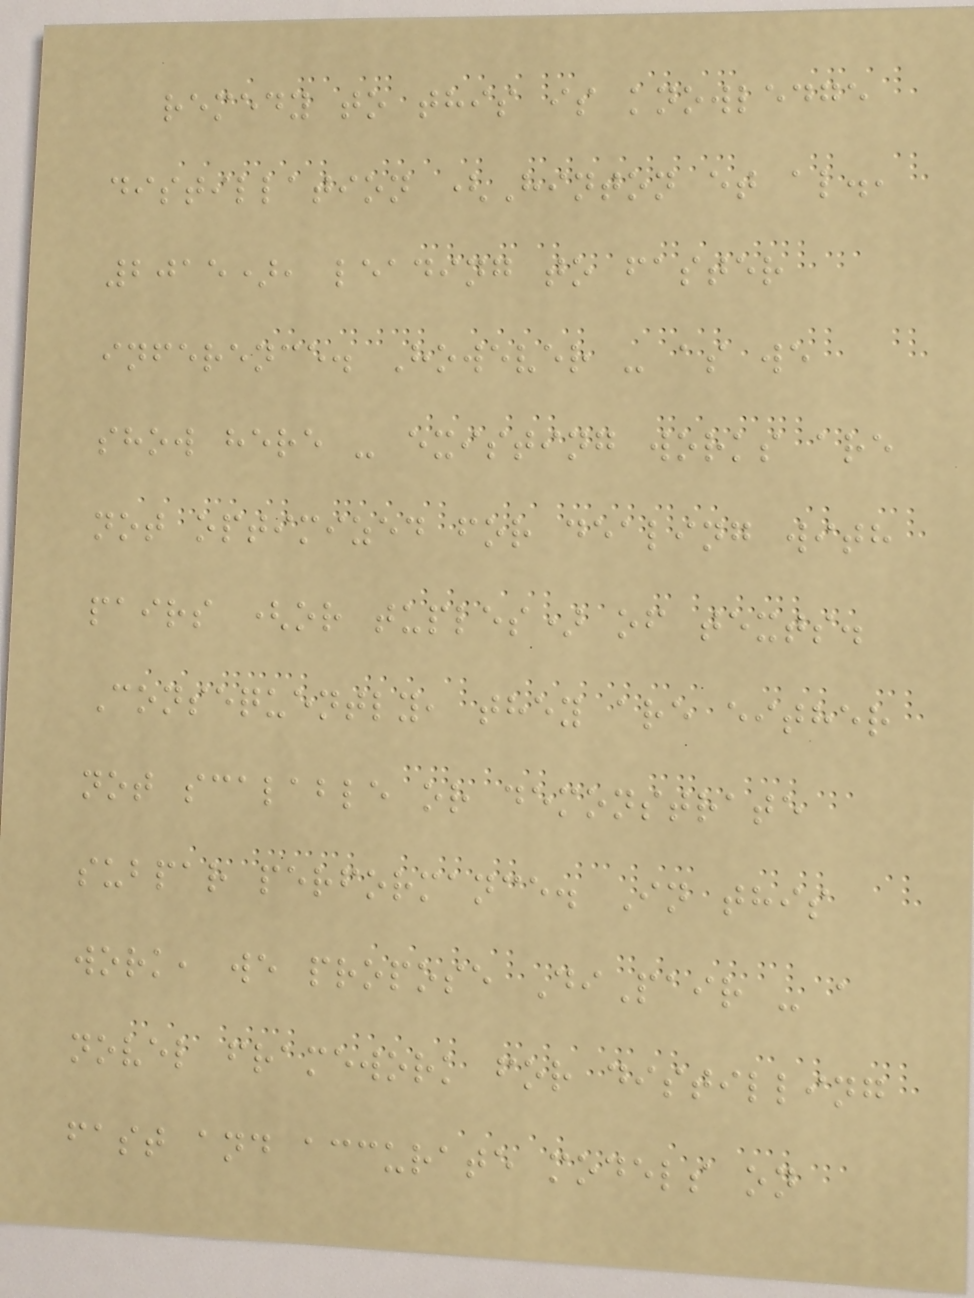remedy to this is knowledge
distillation (Hinton et al.,
2015), leading to faster
inference. However - as we
show here - existing works are
not optimized for dealing with
pairs (or tuples) of texts.
Consequently, they are either
not scalable or demonstrate
subpar performance. In this
work, we propose DiPair - a
novel framework for distilling
fast and accurate models on
